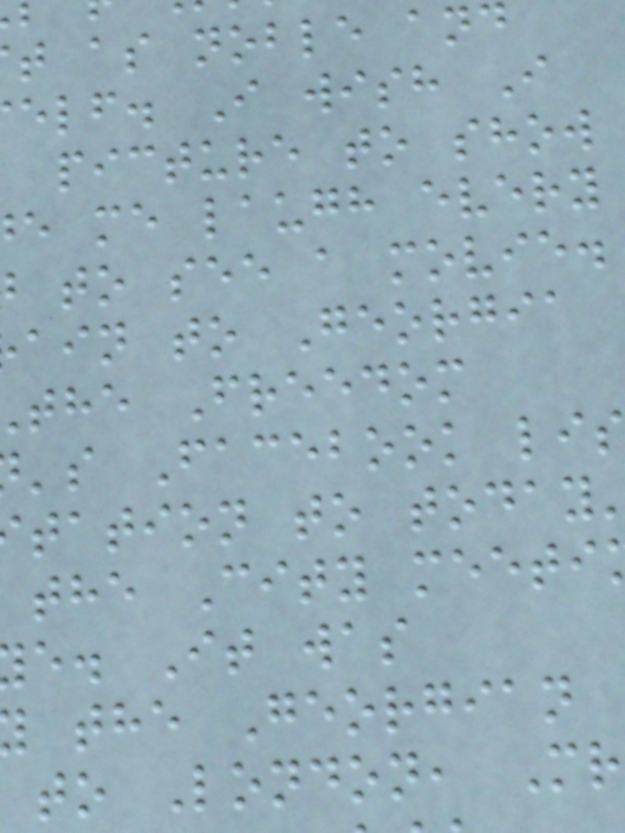t as noble and
elf. I wish I
picture to show
e me laugh every
to see a movie.
ain to Georgia
the Freedom
's Facebook li
tation to today
the City meeti
e. It was
the Georgian
to London, Mr
